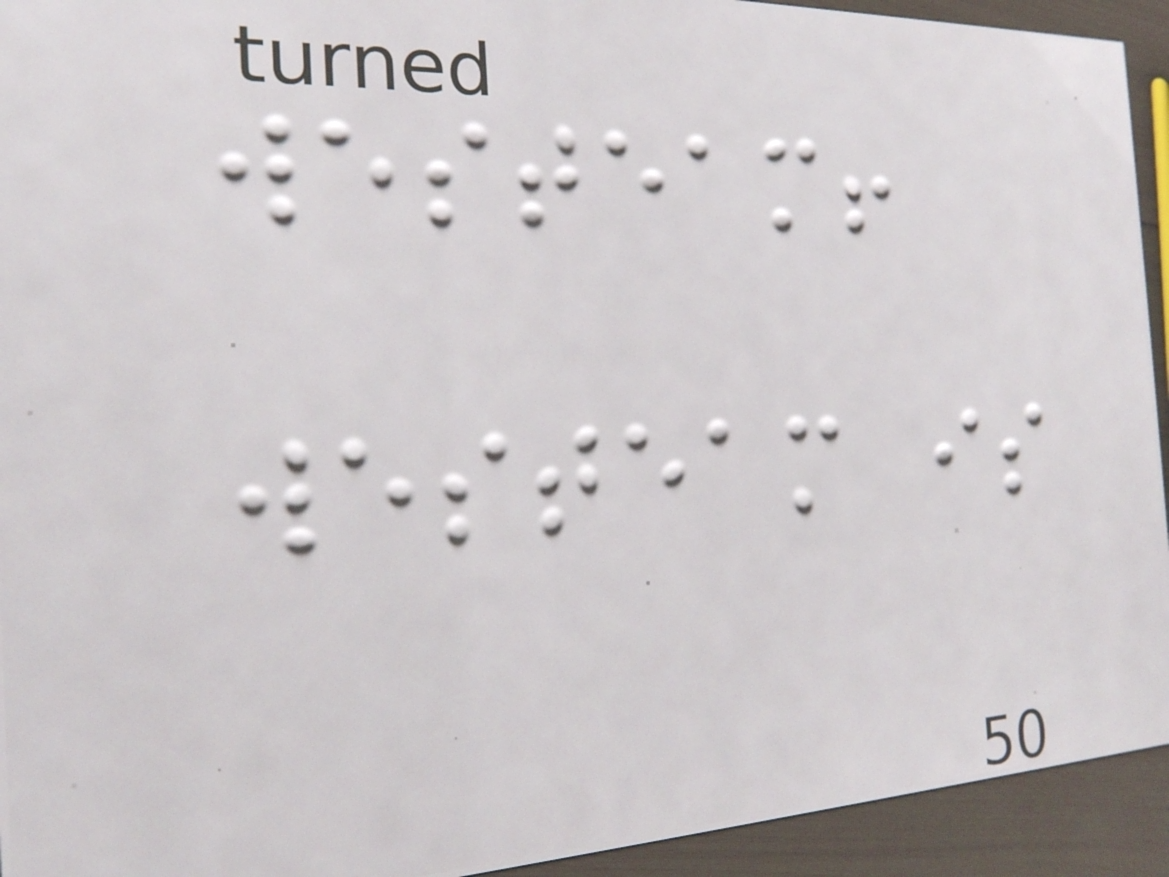westeam!
westeam is
